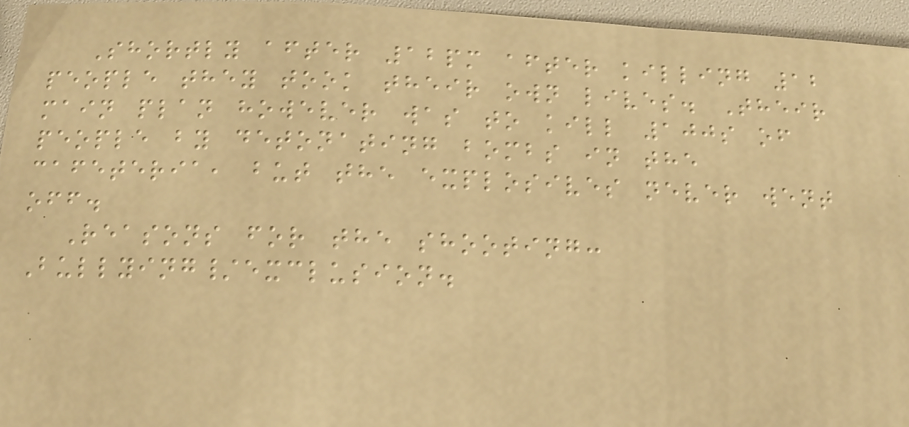Shortly after 12pm after killing 12
people they took their own lives. Their
main plan however was to kill 100s of
people by detonating bombs in the
cafeteria, but the explosives never went
off.
Reasons for the shooting:
Bullying/exclusion.
